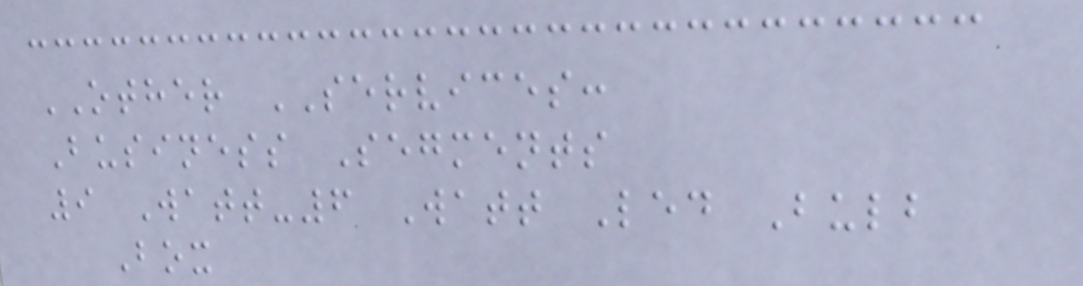OTHER SERVICES:
Business Segments
9 Watt-6 Watt Led Bulb
Box
